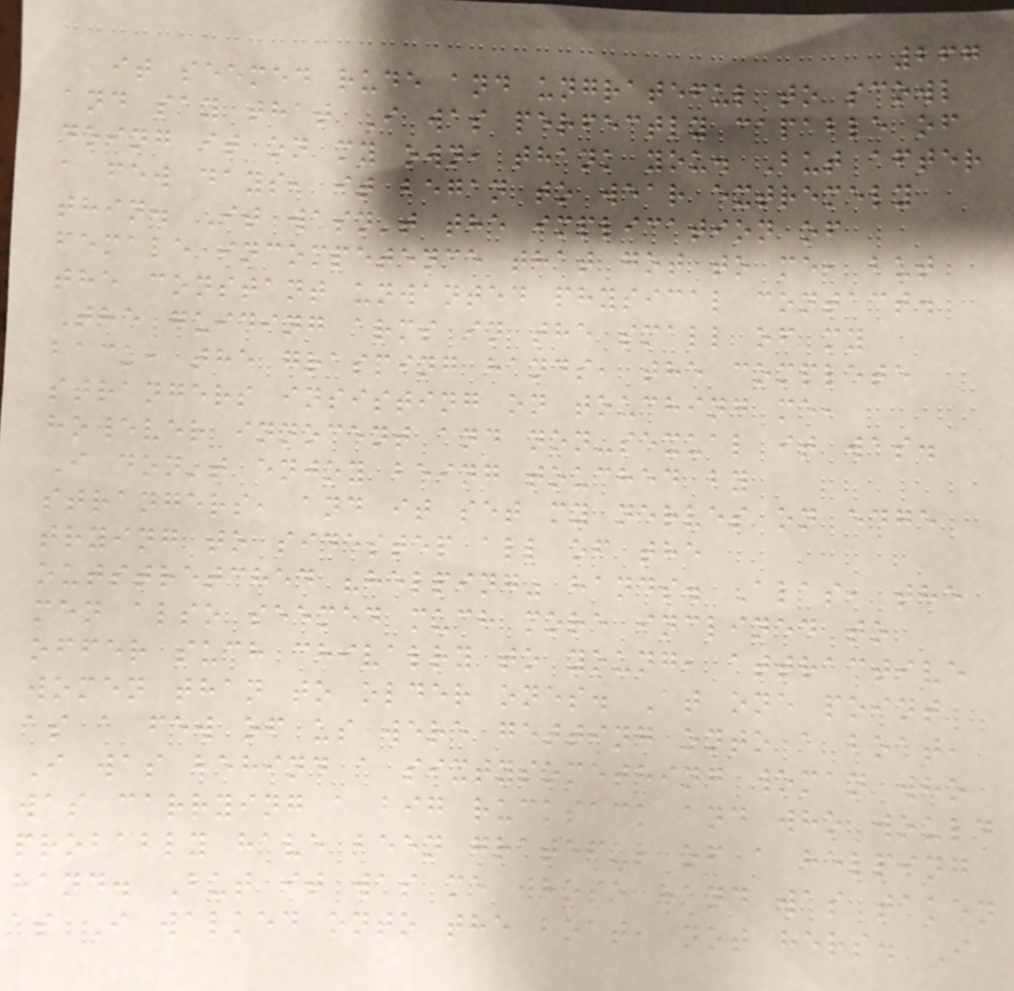267
it seemed rude and ungrateful to scowl
and say that I was perfectly capable of
doing it on my own, thank you. But after
a few days, it began to wear extremely
thin. It wasn't the implication of
female incompetence that got to me, but
the constant unwanted physical contact.
The guiding arms in the small of my
back, the grasping hands, the complete
strangers insisting on touching me,
however innocent and non-sexual it was.
I don't enjoy being touched by
strangers, and it set my nerves on edge
trying to sidestep all of the
outstretched "helping" hands. Alas, the
men also seemed much more inclined to
offer such chivalry to young, attractive
women than to older ones. At one point
as a few of us were getting onto a boat,
I was behind a sixtysomething woman who
was carrying a big rucksack and who would
probably have been grateful of a helping
hand. But it was me whose hand was taken
as I walked onto the boat, not hers. I
